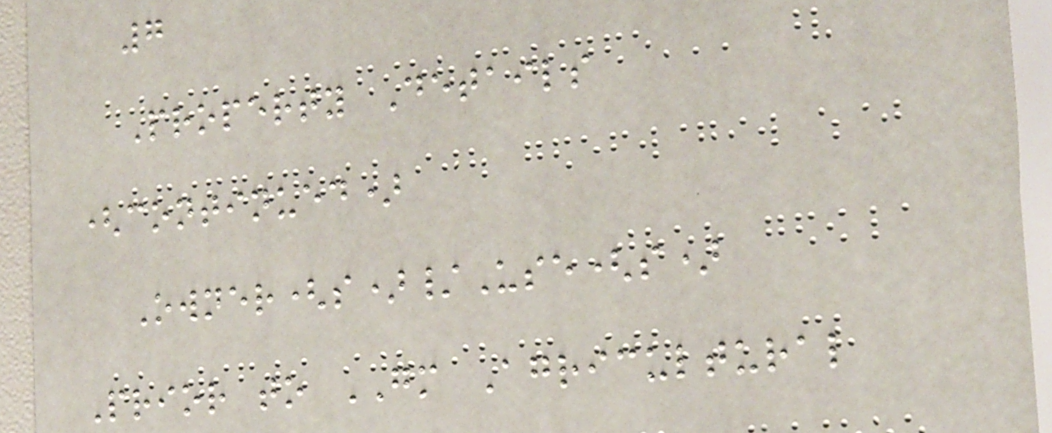7
Property Details
(continued)
Owner(s)/Use(s)
Prior to GM Agricultural
